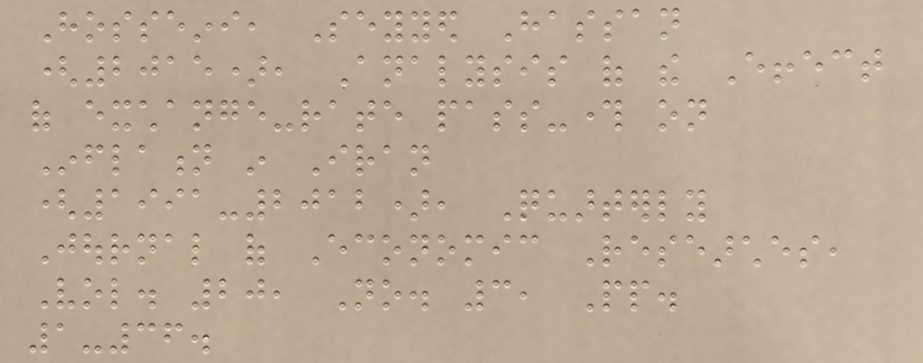Hosseini, Seyyed Hassan
(2015), Analysis of the Effect
of exchange-rate pass-through on
Inflation in Iran
(1991-2012), Quarterly
Journal of Economic Researches,
Vol. 20, No. 3, Pp.
1-36.
